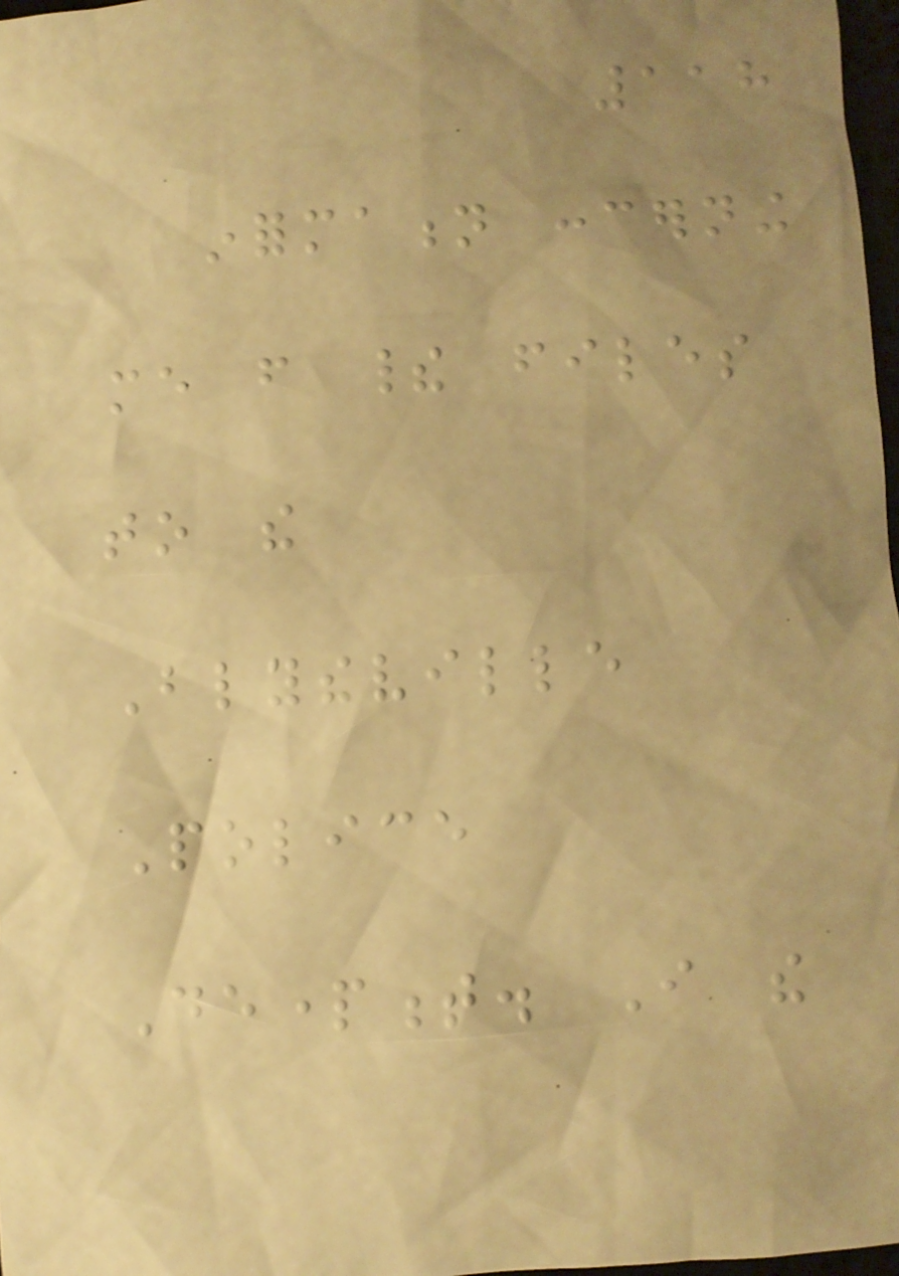118
information concerning
me from their files
to the
Blytheville
Police
Department. I the
